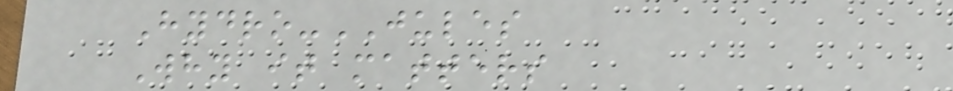Hydro-JULES
Why it matters
